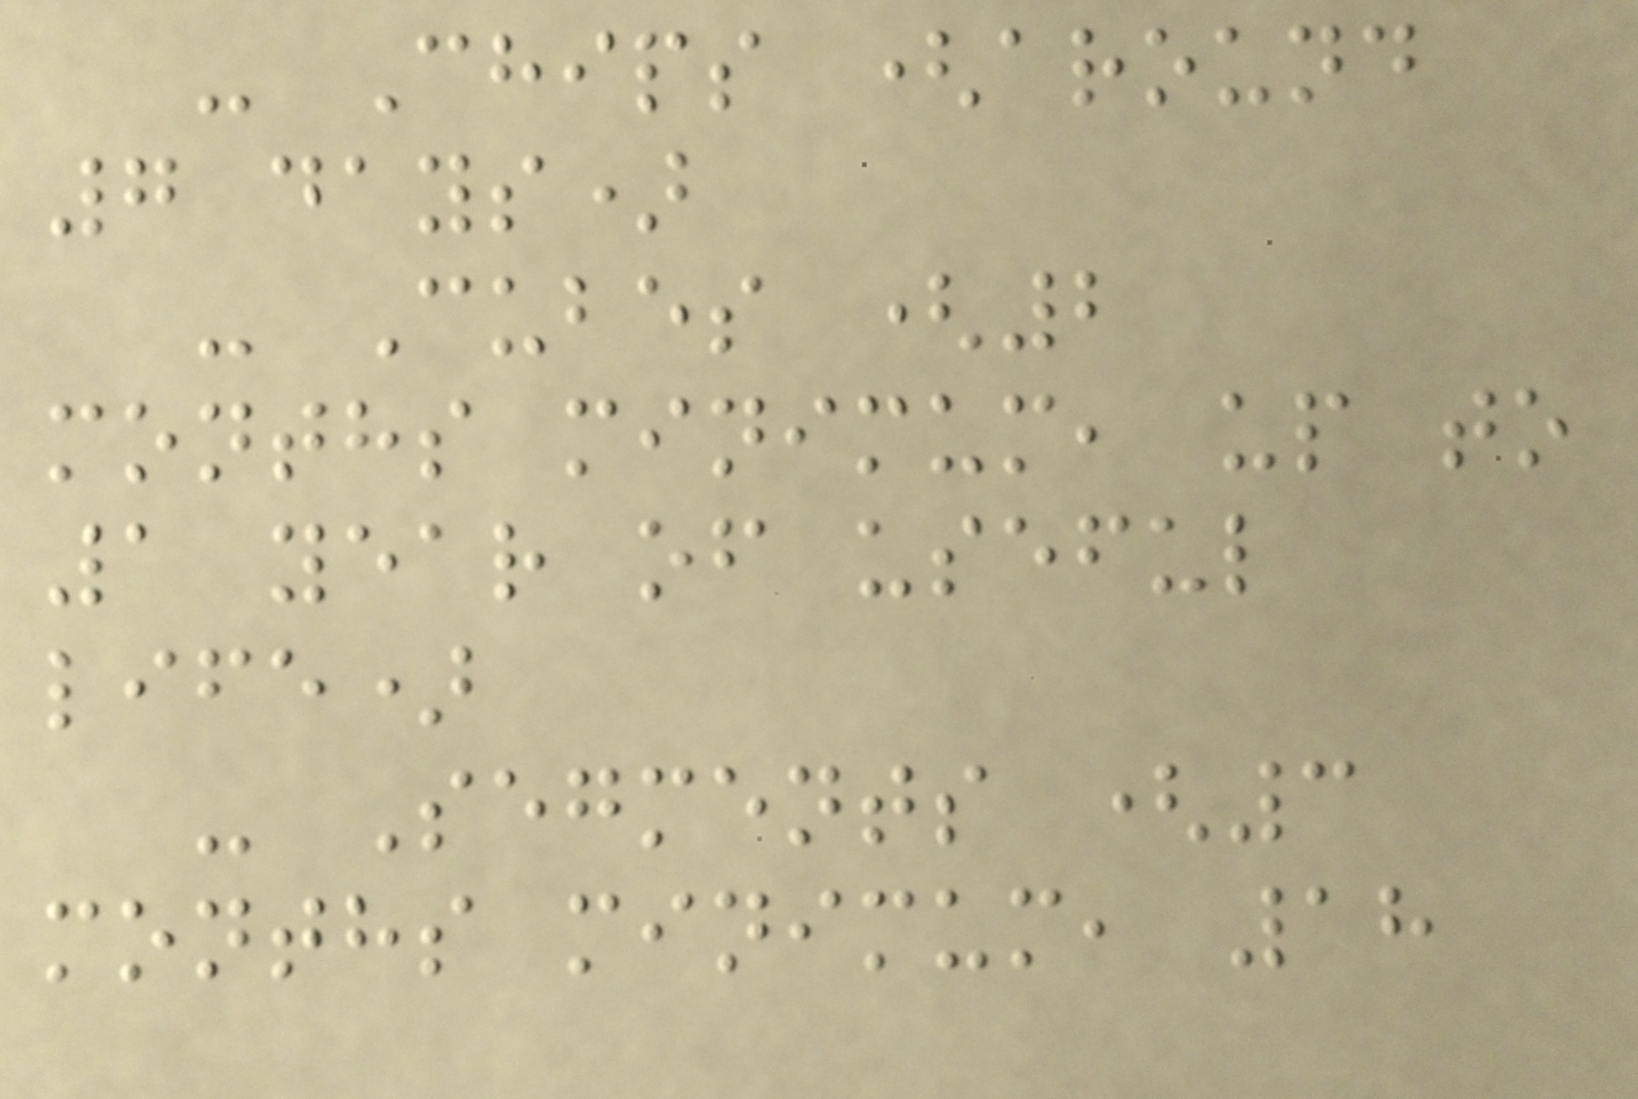- Chips (around
7 days)
- Cubes (2
months minimum, up to
1 year of useful
life)
- Segments (3
months minimum, 18
